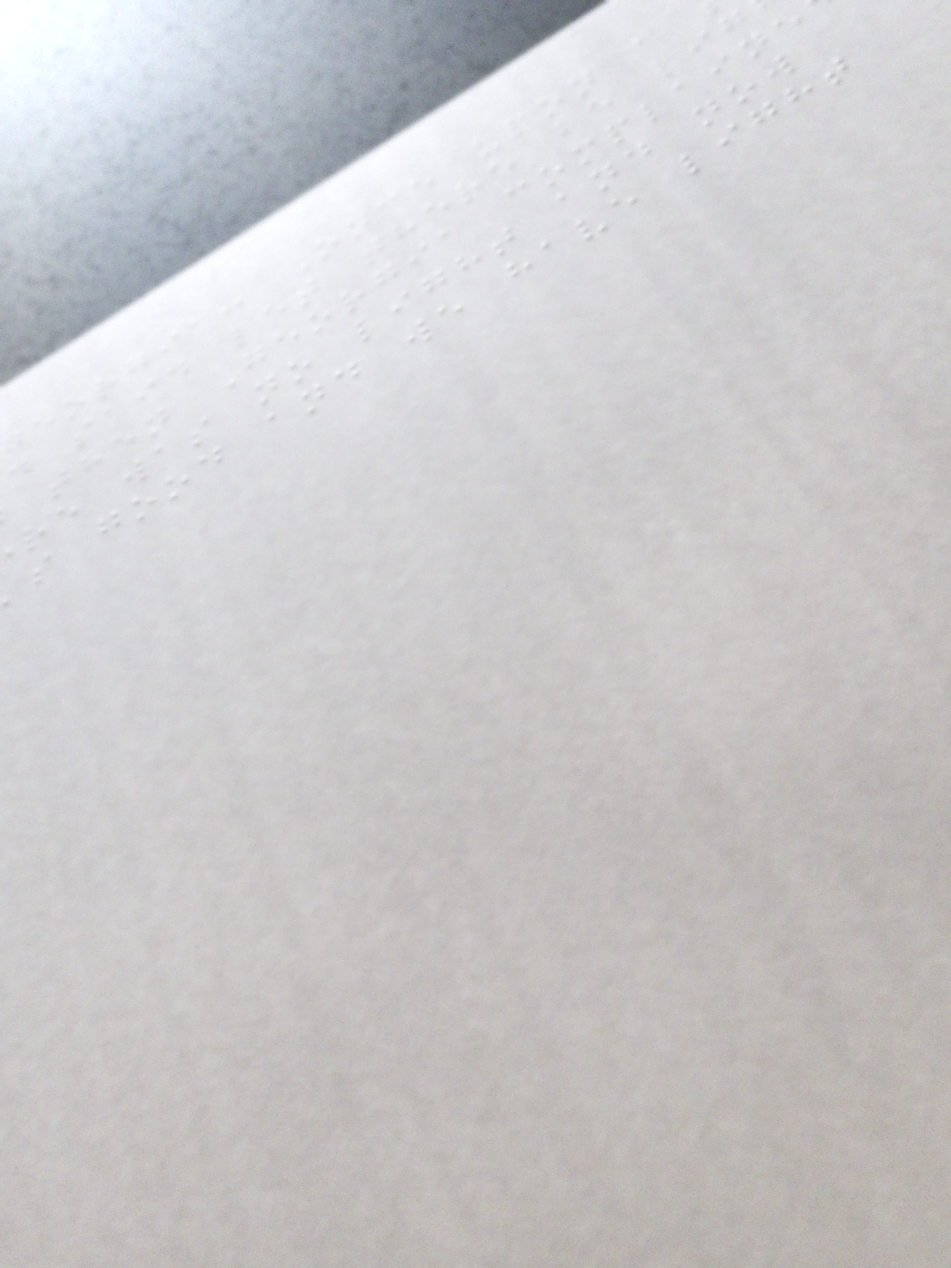eorgia: Once upon a
d said let there be lig
then Georgia complaine
re was no light and now
s good and we have light
